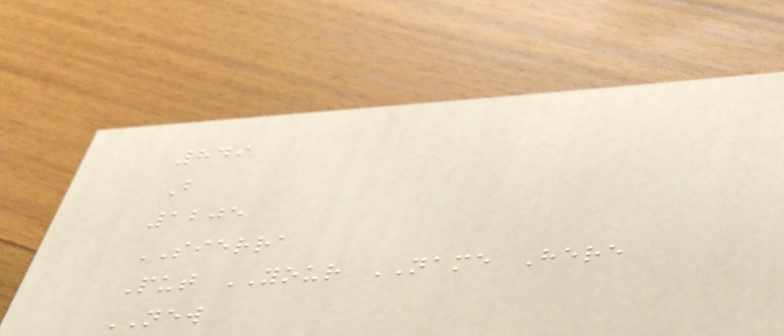849
B
1205
SIERRA
Put YOUR NAME Here
NEW
